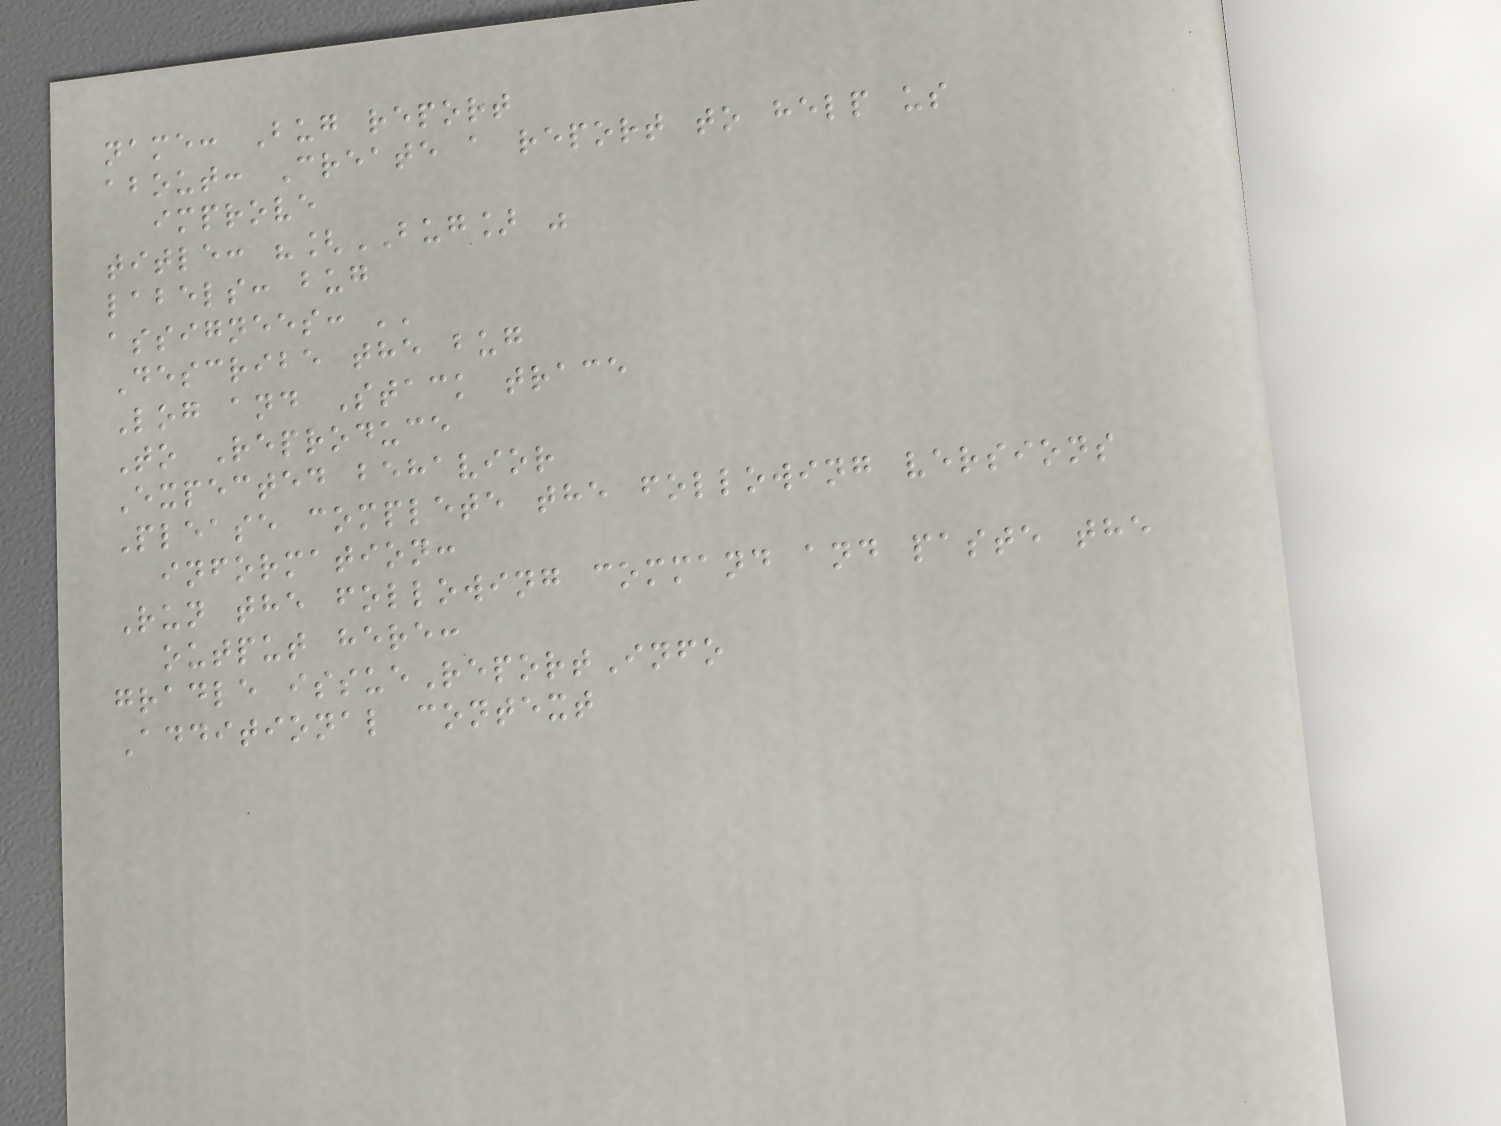name: Bug report
about: Create a report to help us
improve
title: "[BUG] "
labels: bug
assignees: ''
Describe the bug
Log and Stack trace
To Reproduce
Expected behavior
Please complete the following versions
information:
Run the following command and paste the
output here:
gradle issueReportInfo
Additional context
